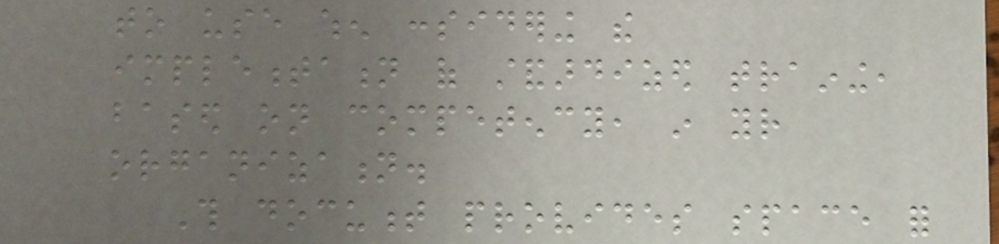to use when considering the
implementation of standardized training,
based on competency, in your
organization.
This document provides space for
